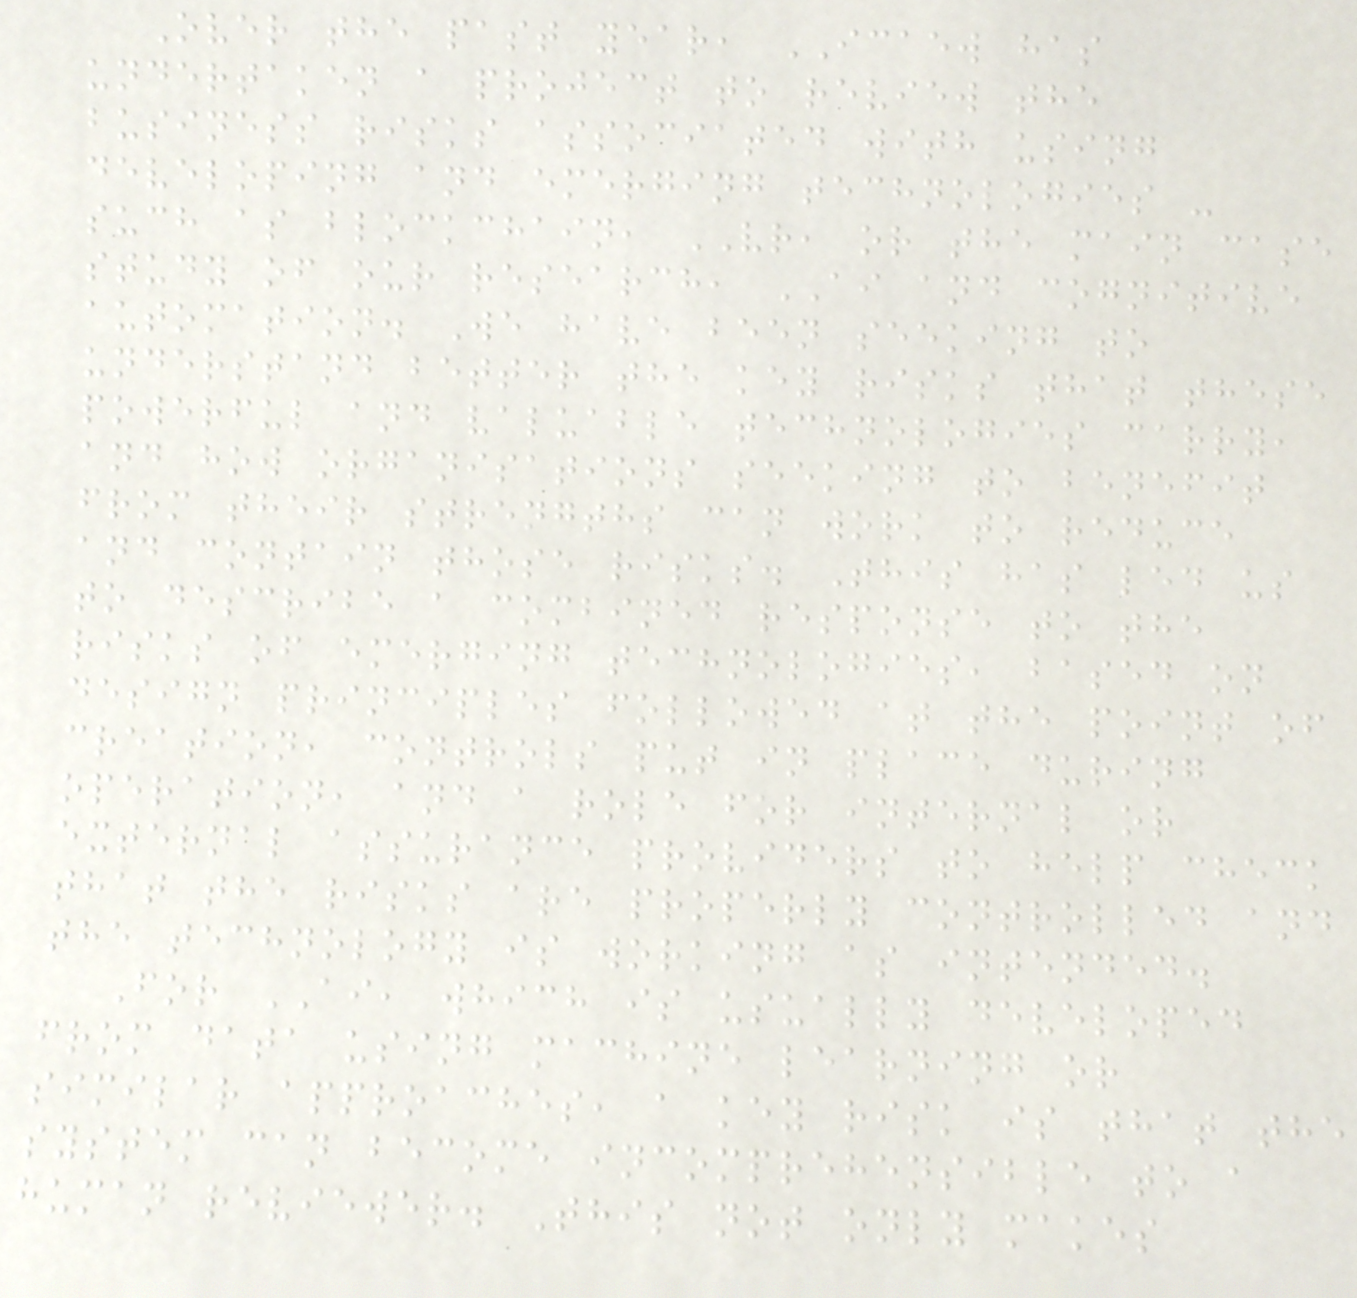Over the past year, ICAEW has
undertaken a project to review the
business risks associated with using
developing and emerging technologies -
such as blockchain, VR, or the main case
study of our research, AI and cognitive
automation. We have been seeking to
understand better the key risks that these
powerful and valuable technologies carry,
and how organisations seeking to benefit
from their strengths can work to reduce
and contain those risks. This has led us
to describe a combined response to the
risks of emerging technologies, based on
design principles followed at the point of
creation, controls put in place during
operation, and a role for internal or
external assurance providers to help check
that the risks are properly controlled and
the technology is working as intended.
For AI, which is usually developed
from data using machine learning or
similar approaches, a key risk is that the
system can become incomprehensible to a
human reviewer. This not only makes
